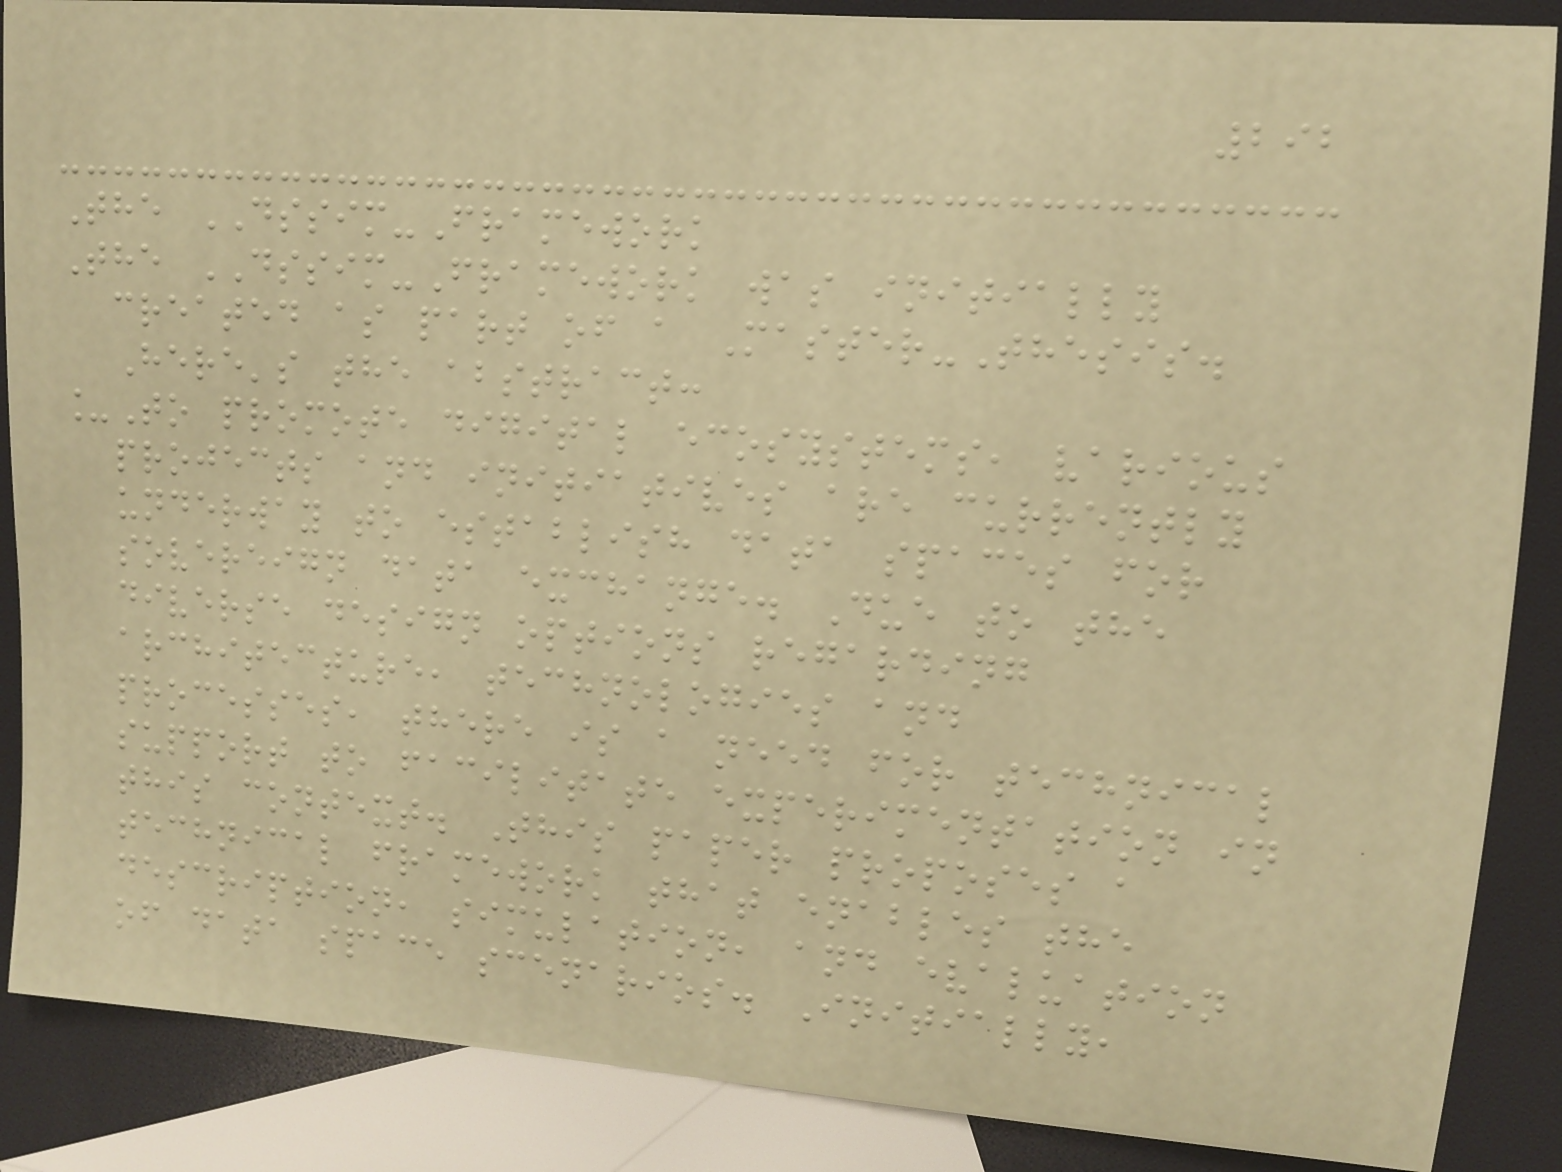292
The DSSIM-Framework
The DSSIM-Framework was initially
created as part of a Master-Thesis.
Here's the abstract:
_To promote digital ecosystems, various
projects and initiatives are currently
underway to establish data spaces for
sovereign data exchange. Due to the
diverse design options regarding
architecture, technologies and
processes, there is a need for technical
support to facilitate experimentation in
this context. This paper proposes a
technical framework that enables the
description, simulation, and evaluation
of data space scenarios. Initially,
